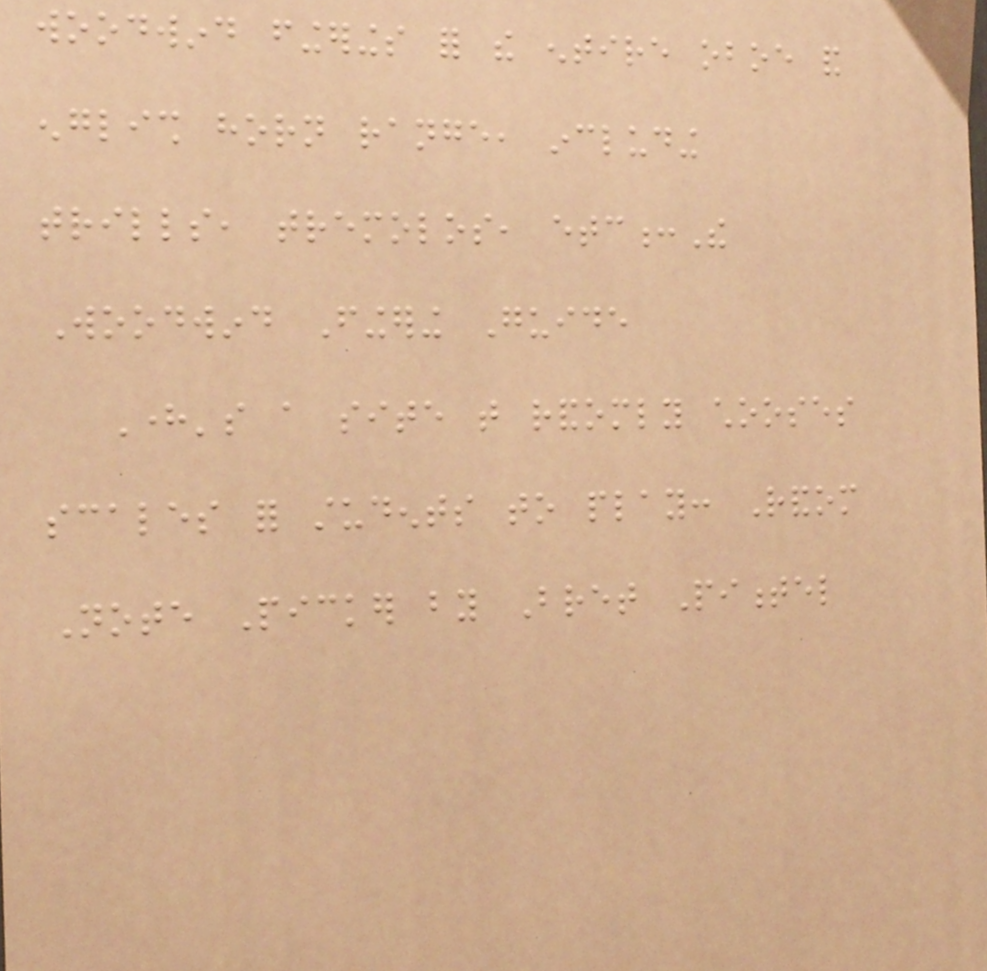woodwind fingerings for the entire oboe and
english horn range, including
trills, tremolos, etc:The
Woodwind Fingering Guide
Here's a site that randomly chooses
scales for students to play: Random
Note Picker by Bret Pimentel
